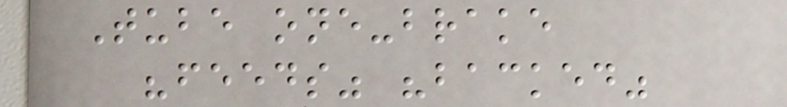Tube one-brake
"feeds" "backed"
